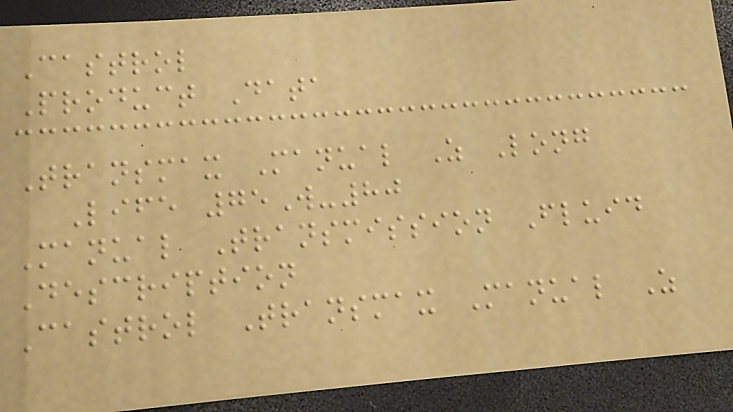Castrol
Product Data
Transmax Manual Z Long
Life 75W-80
Manual Transmission Fluid
Description
Castrol Transmax Manual Z
